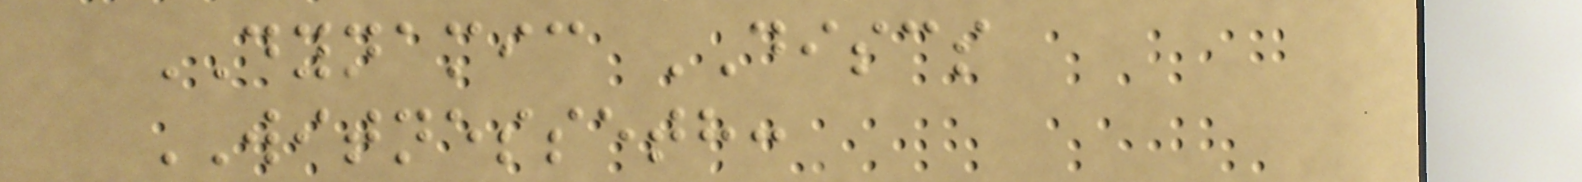DYNAMIC DISCS
WITNESSETH:
